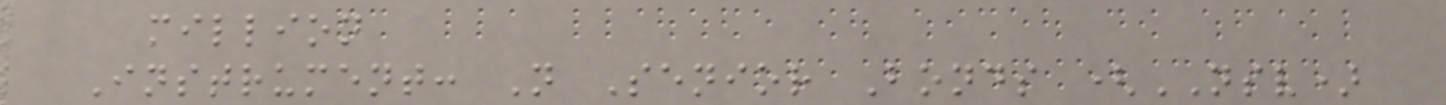million
Instrument: N Senior Bonds (NSV)
